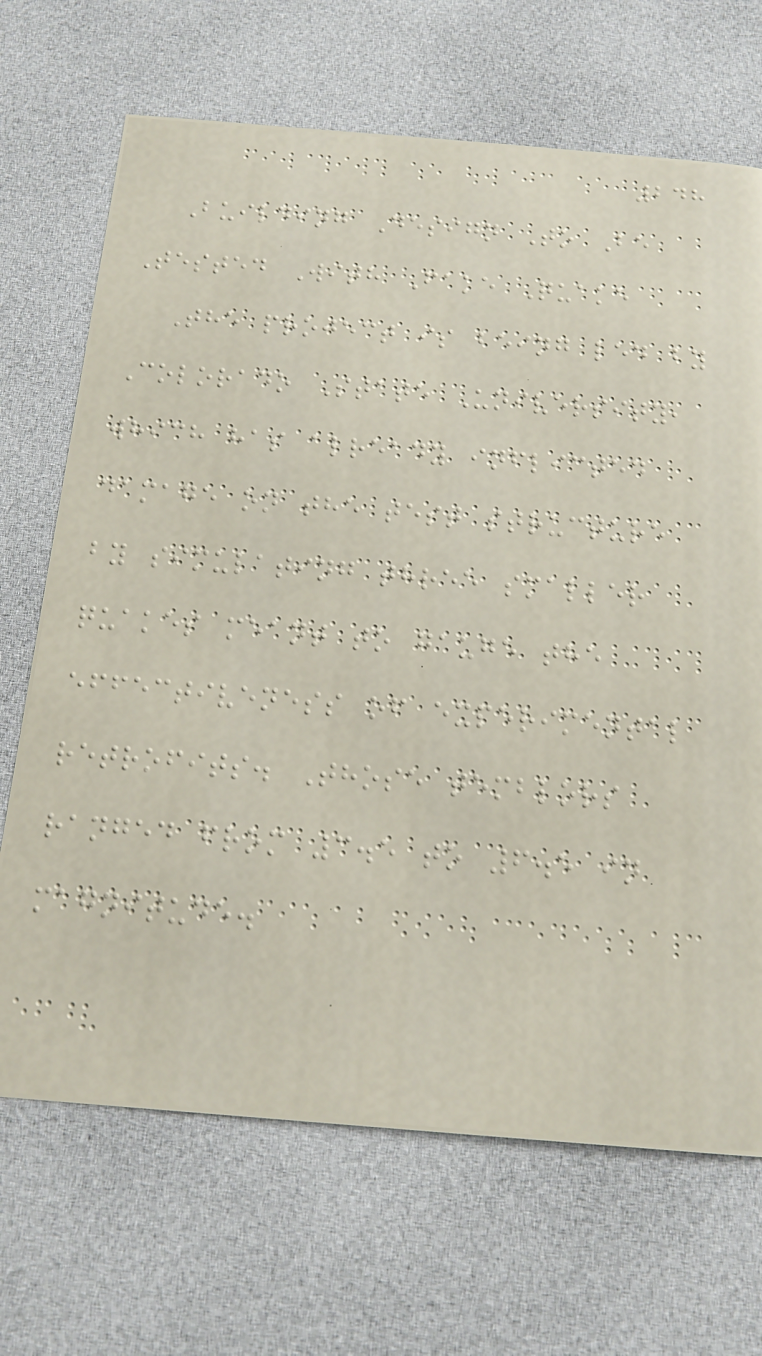248
Building Design To Be
Tested With Fake Quake
The project is being led by
Colorado State University,
which has already inflicted
damage on the test structure
by simulating three smaller
quakes meant to gauge the
effectiveness of experimental
retrofits. Those temblors
ranged from 3.5 to 6.5 in
magnitude.
